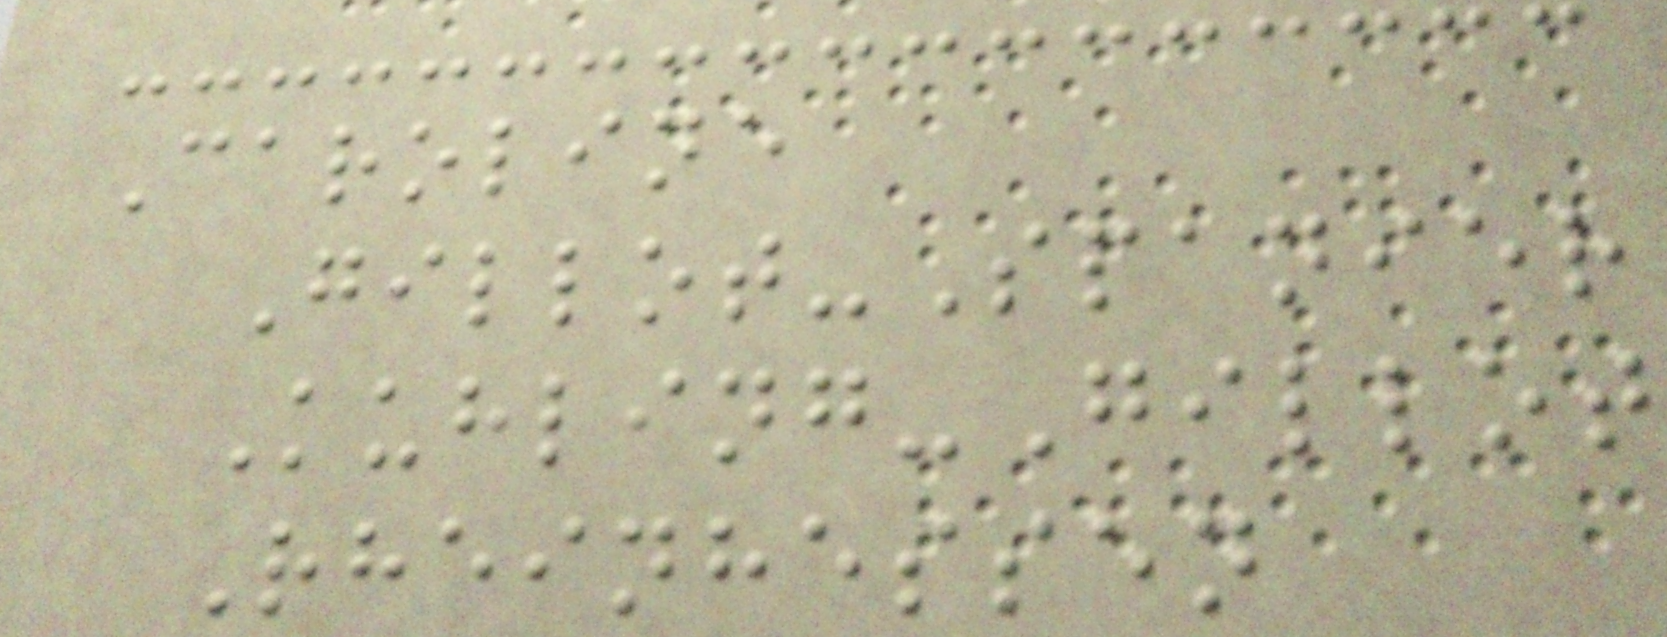Caroline
Gillot-Spanier
Kuhling-Gillot
Rheinhessen
